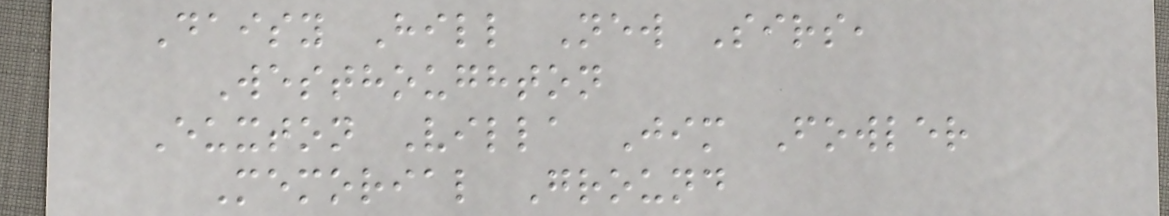Daisy Hill New Sirs,
Westhoughton
Euxton Villa Jim Fowler
Memorial Ground
